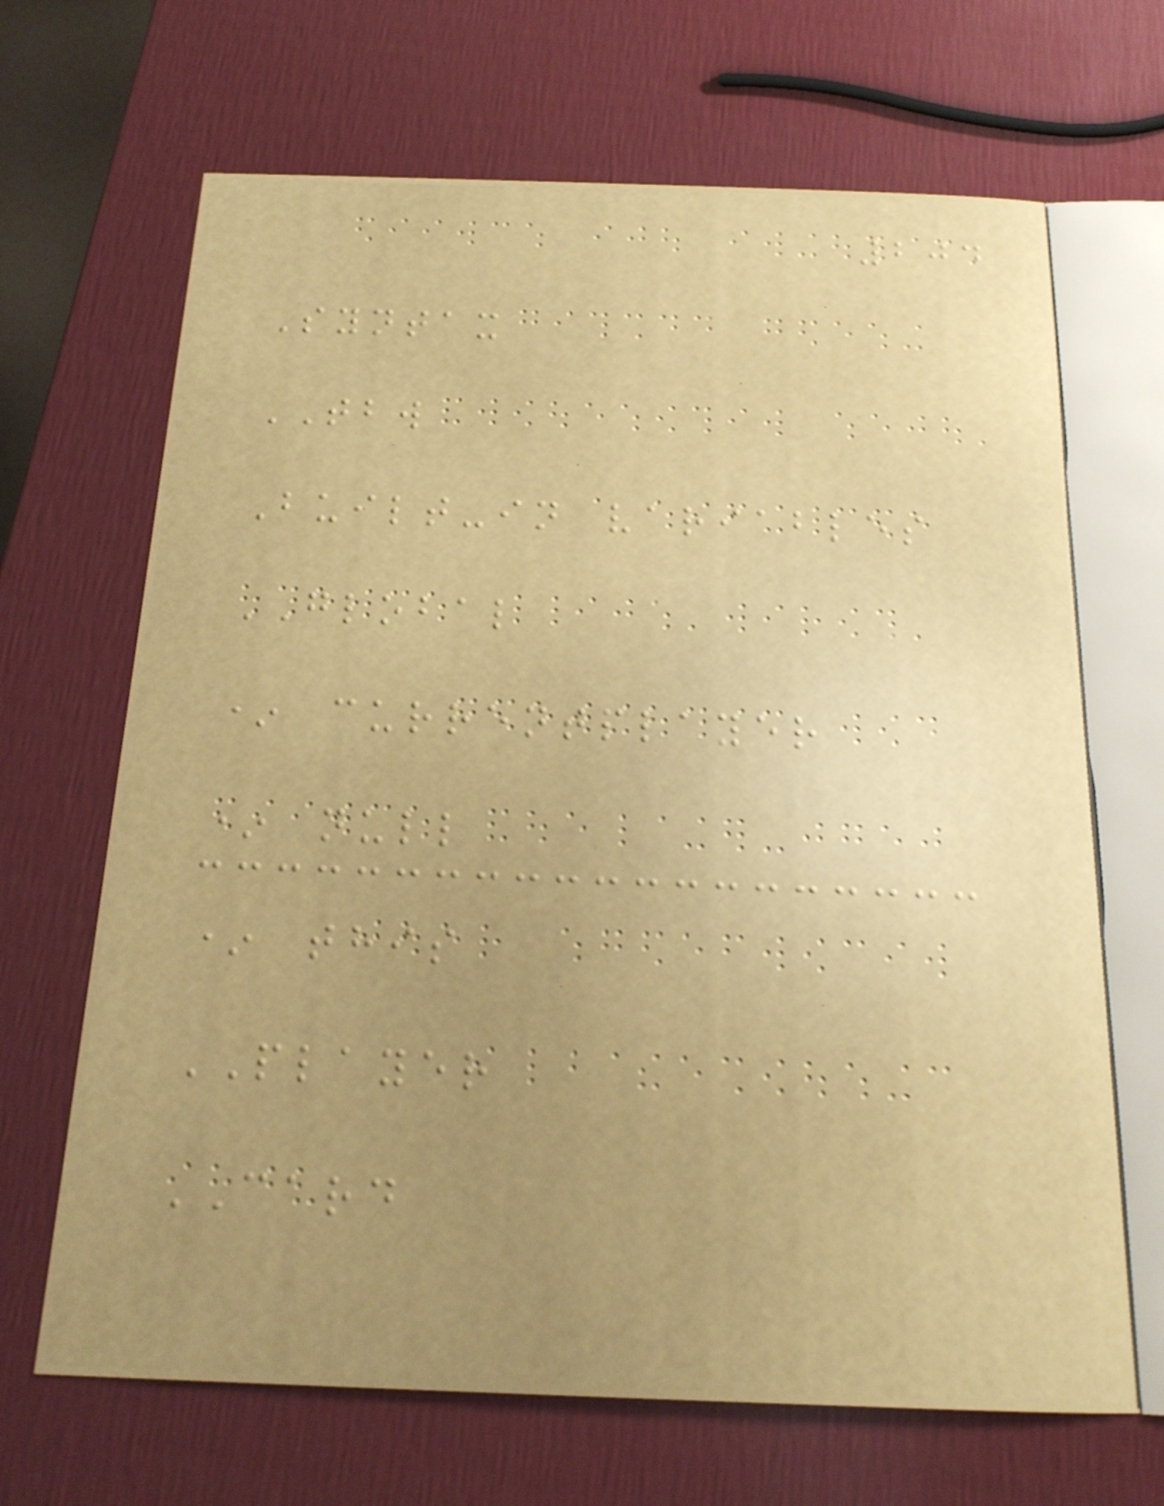204
Syntax
TBW
Built-in variables
GLOBAL
* currentplayer
* null
* this
PLAYER
CARD
